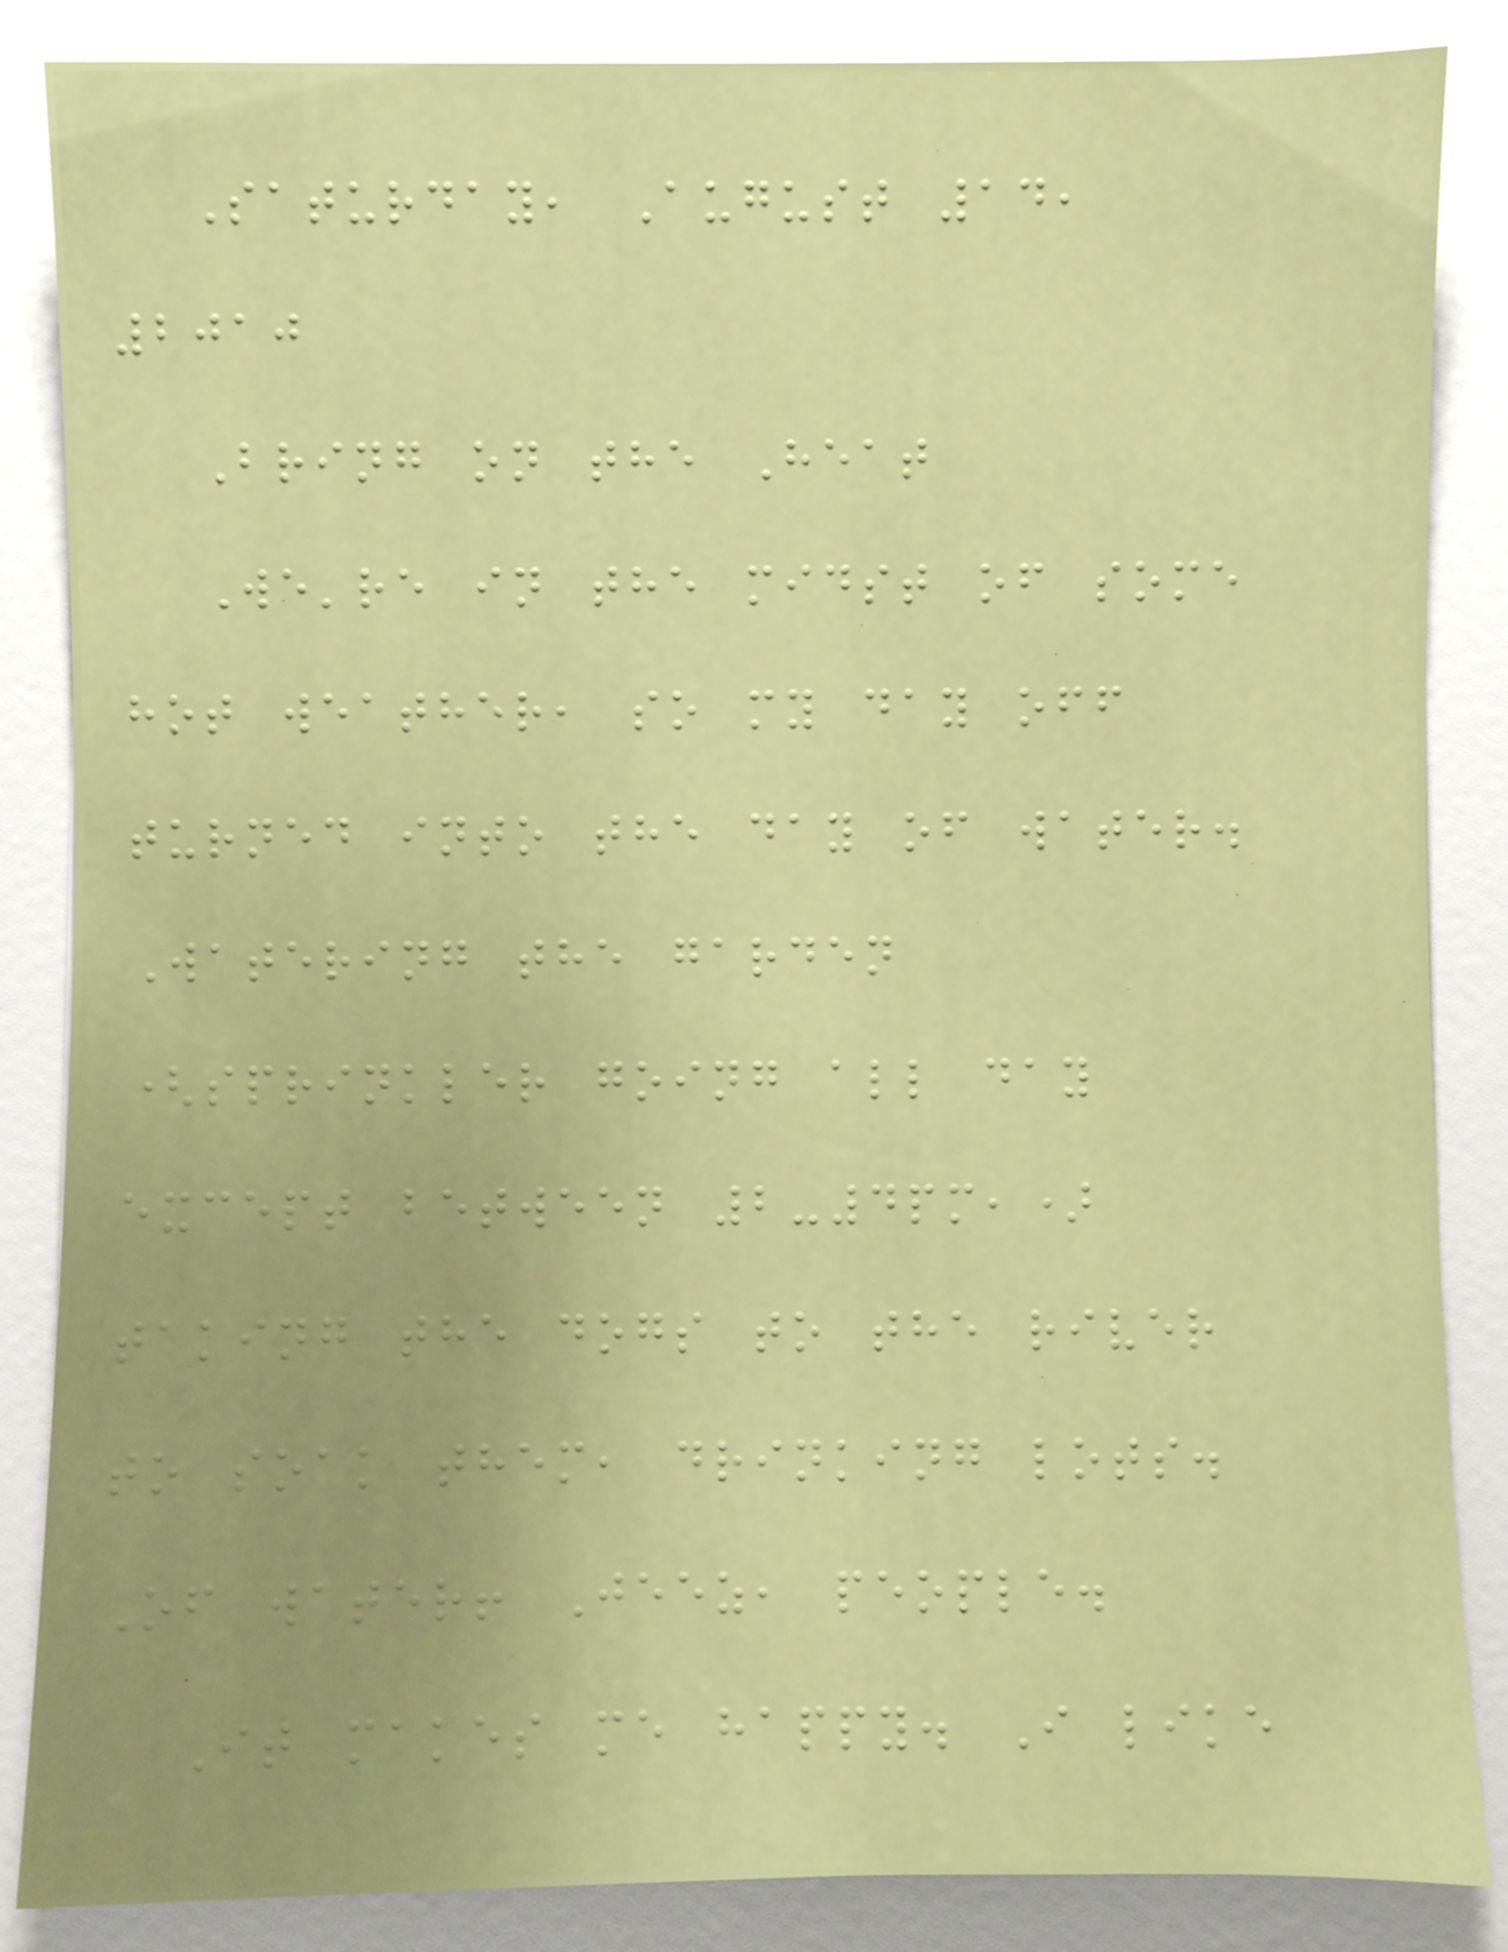Saturday, August 14,
2010
Bring on the Heat
We're in the midst of some
hot weather, so my day off
turned into the day of water.
Watering the garden
(sprinkler going all day
except between 2-4pm,)
taking the dogs to the river
to soak them, drinking lots.
Of water! Jeez, people.
It makes me happy. I like
